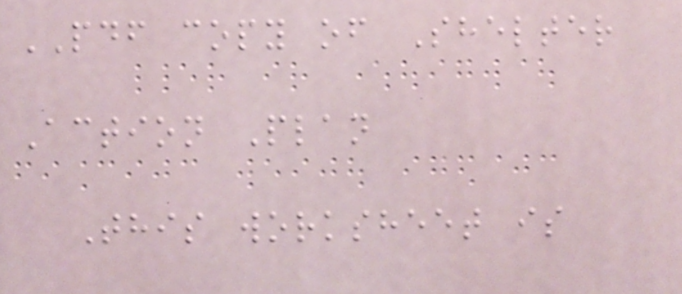PDF copy of Shelter
Action Plan
This worksheet is
